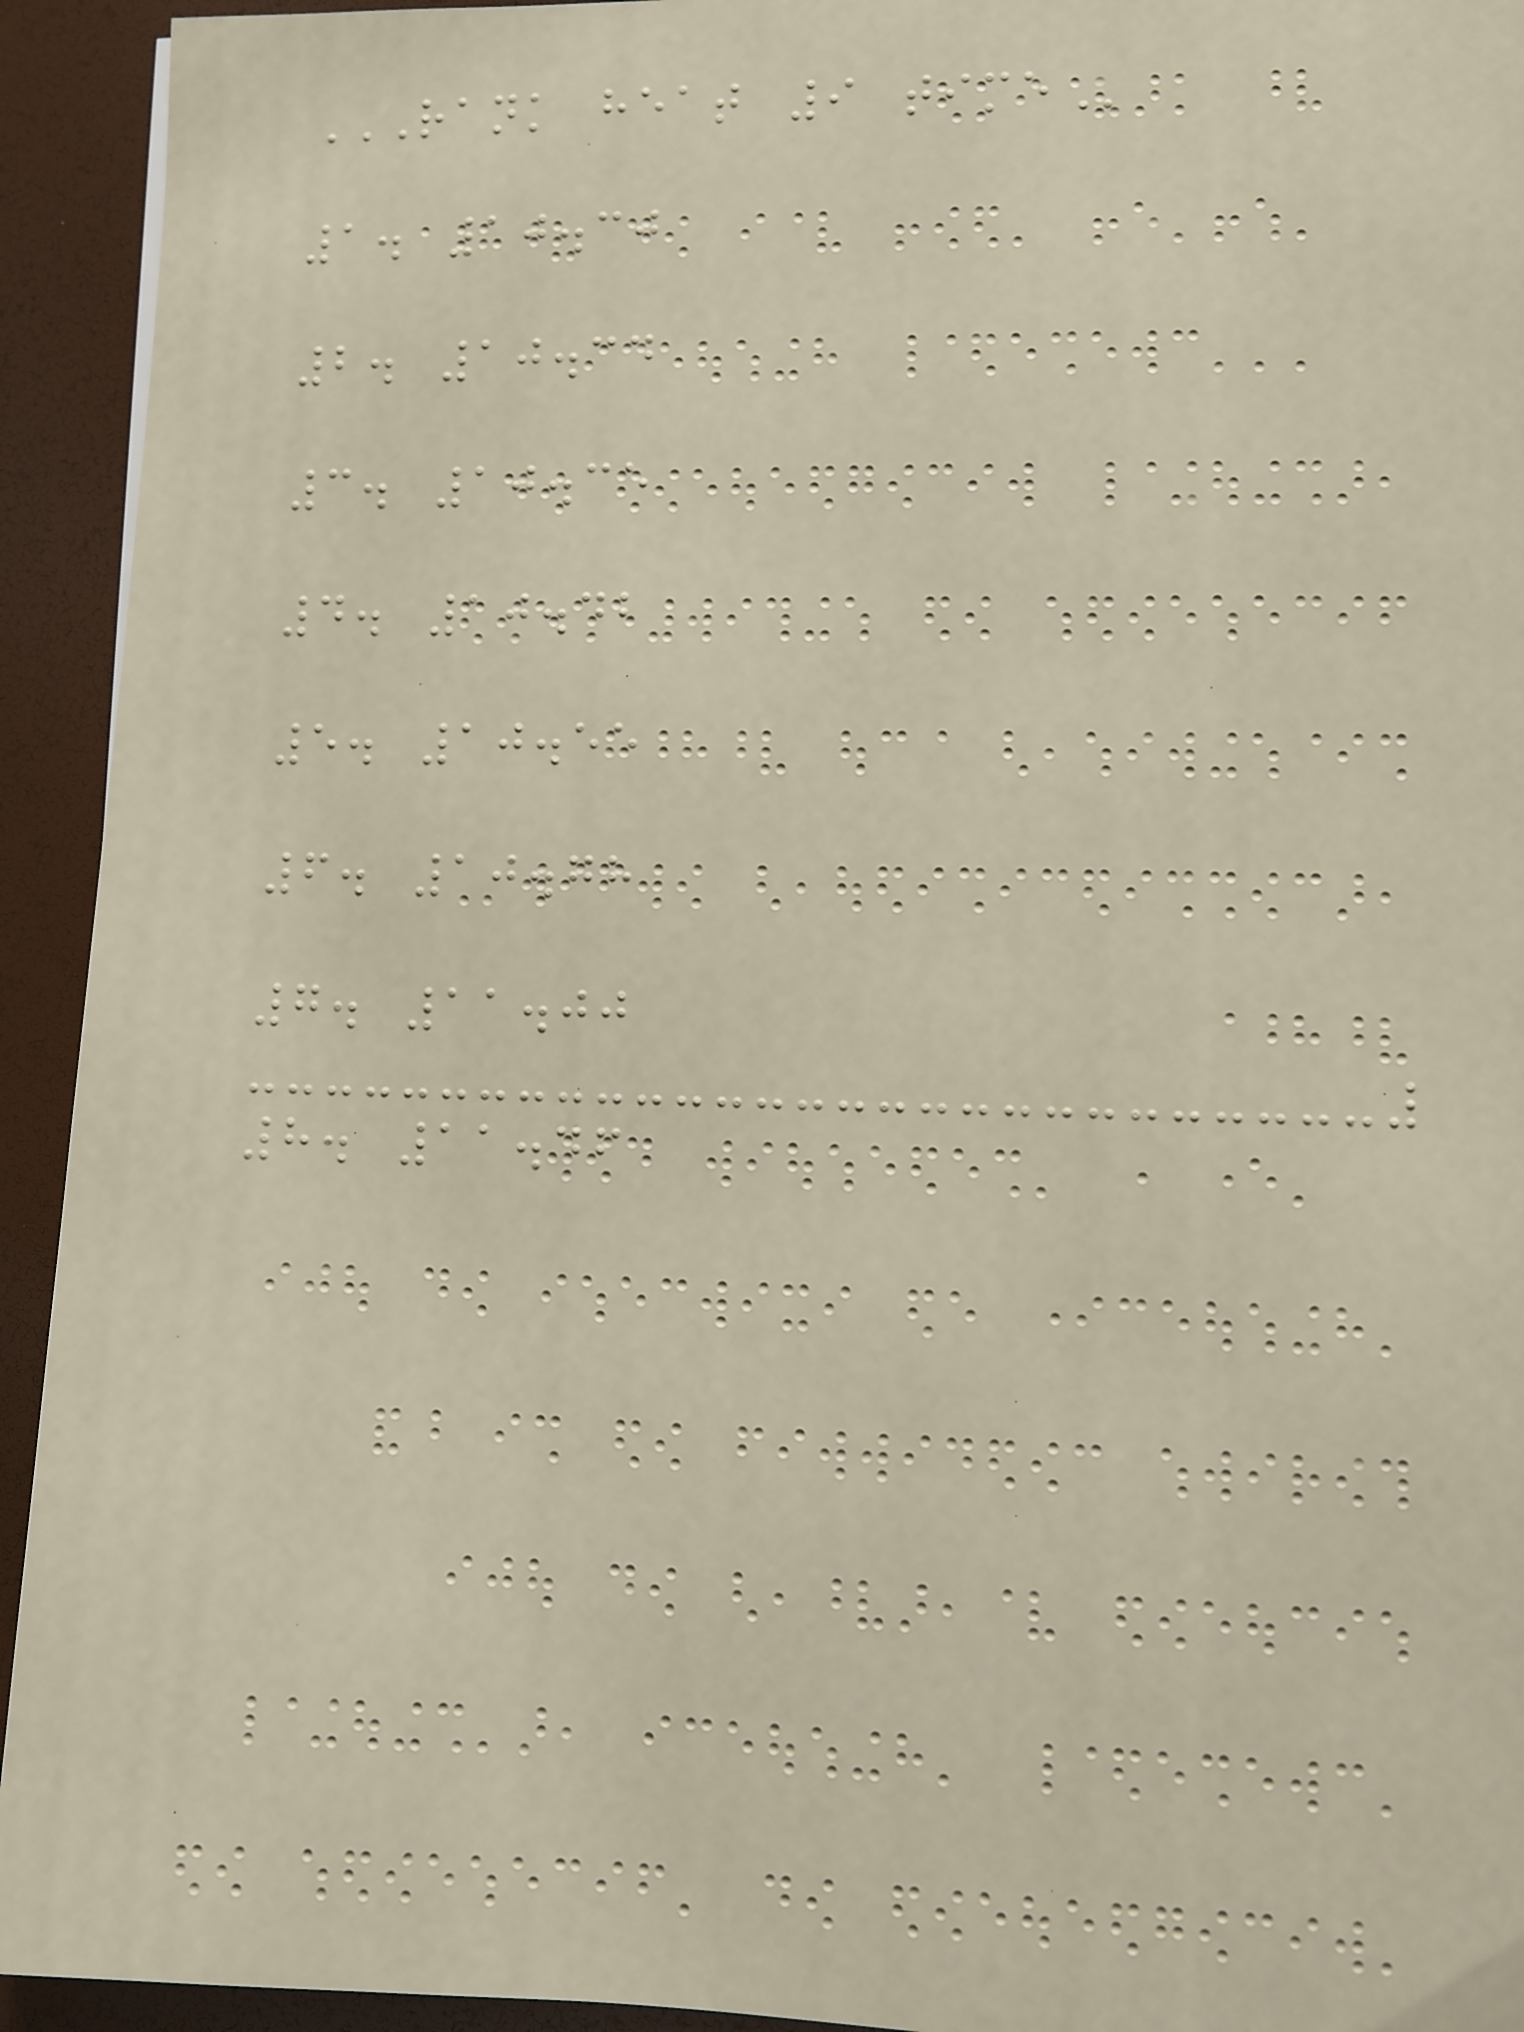RANK HEAT 9 TIME
1. 10.30
2. 10.34
3. 10.35
4. 10.42
5. 10.55
6. 10.78
7. 11.00
8. 11.46
